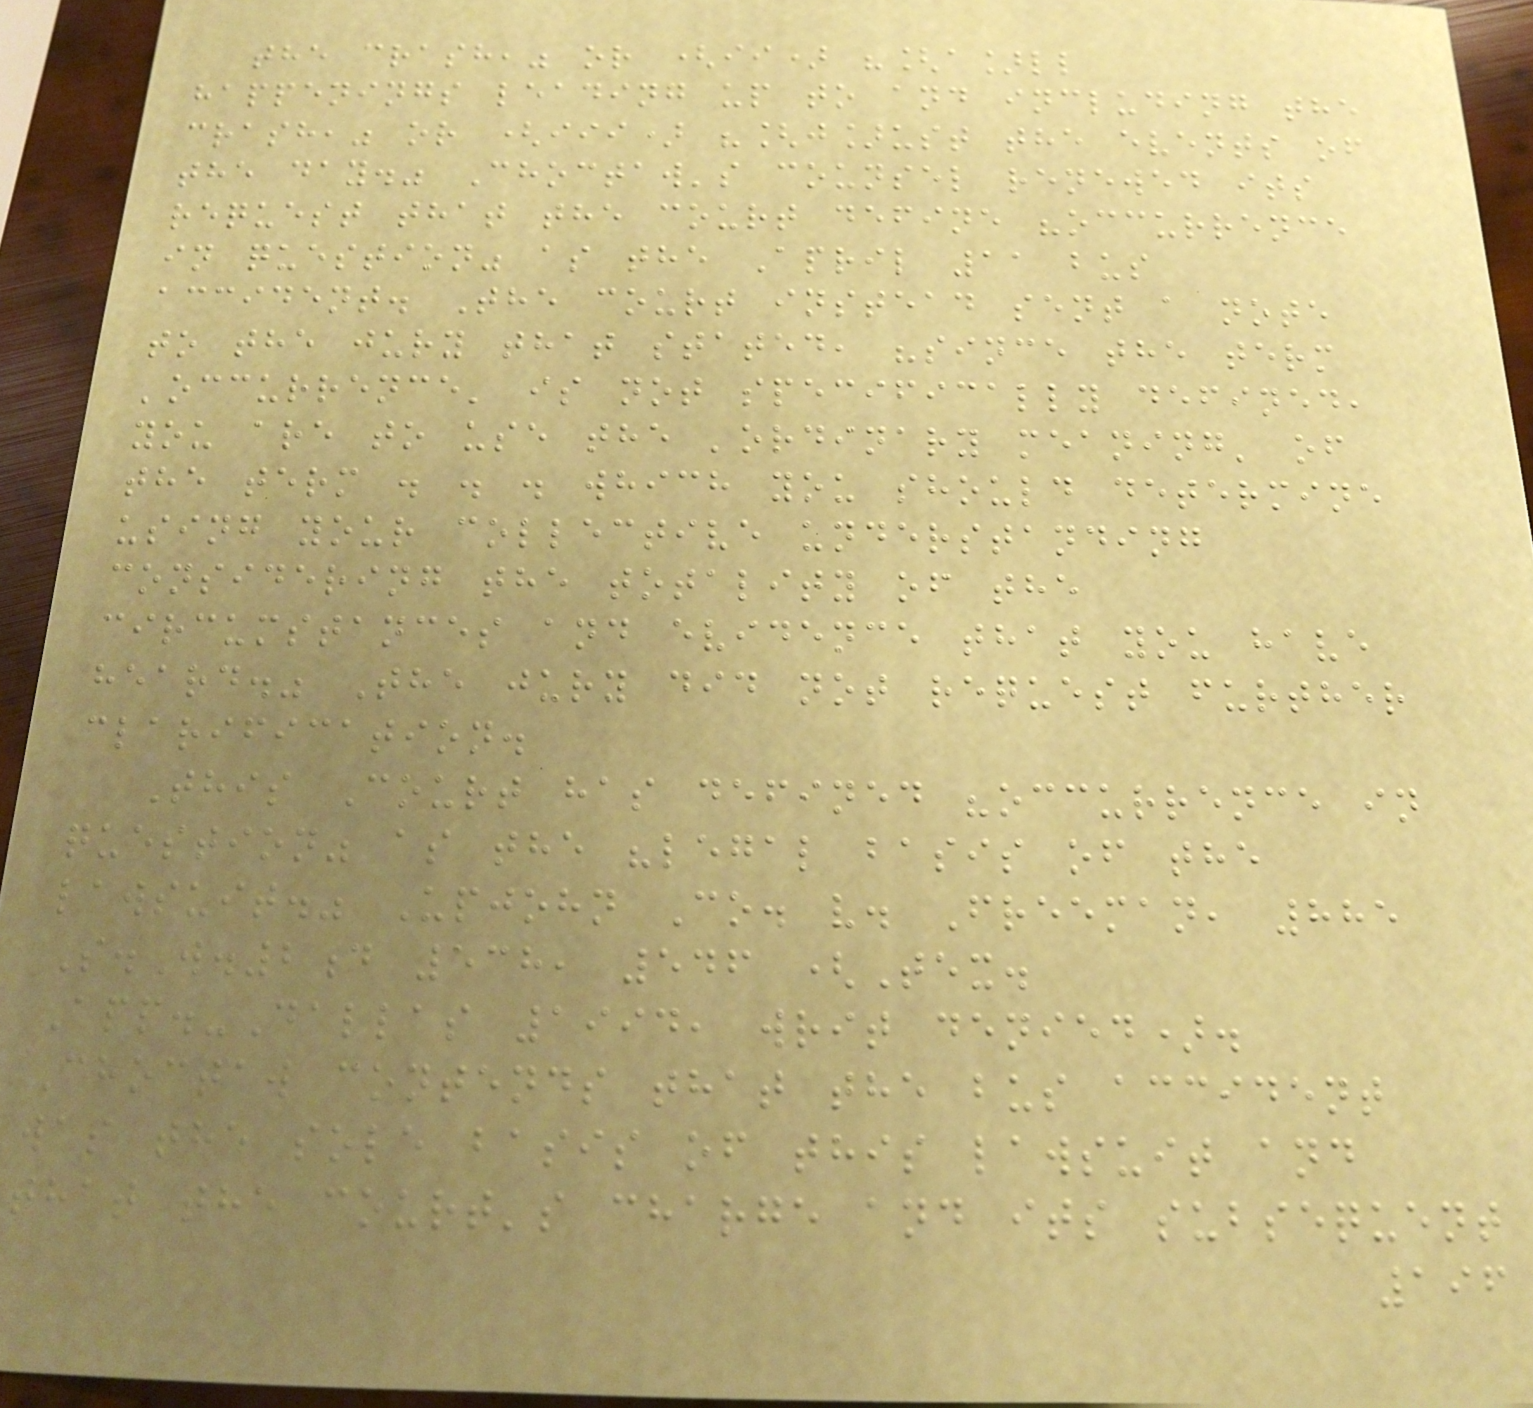the crash," or (ii) "[a]ll
happenings leading up to and including the
crash," or (iii) "[j]ust the events of
the day." Choctaw's counsel renewed its
request that the court define "occurrence
in question" as the April 11 bus
accident. The court instead sent a note
to the jury that stated, "since the term
'occurrence' is not specifically defined,
you are to use the 'ordinary meaning' of
the term . . . which you should determine
using your collective understanding
considering the totality of the
circumstances and evidence that you have
heard." The jury did not request further
clarification.
This Court has defined "occurrence in
question" as the "legal basis of the
lawsuit." Upjohn Co. v. Freeman, 885
S.W.2d 538, 546 (Tex.
App.-Dallas 1994, writ denied).
Choctaw contends that the bus accident
was the sole basis of this lawsuit and
that the court's charge and its subsequent
196
